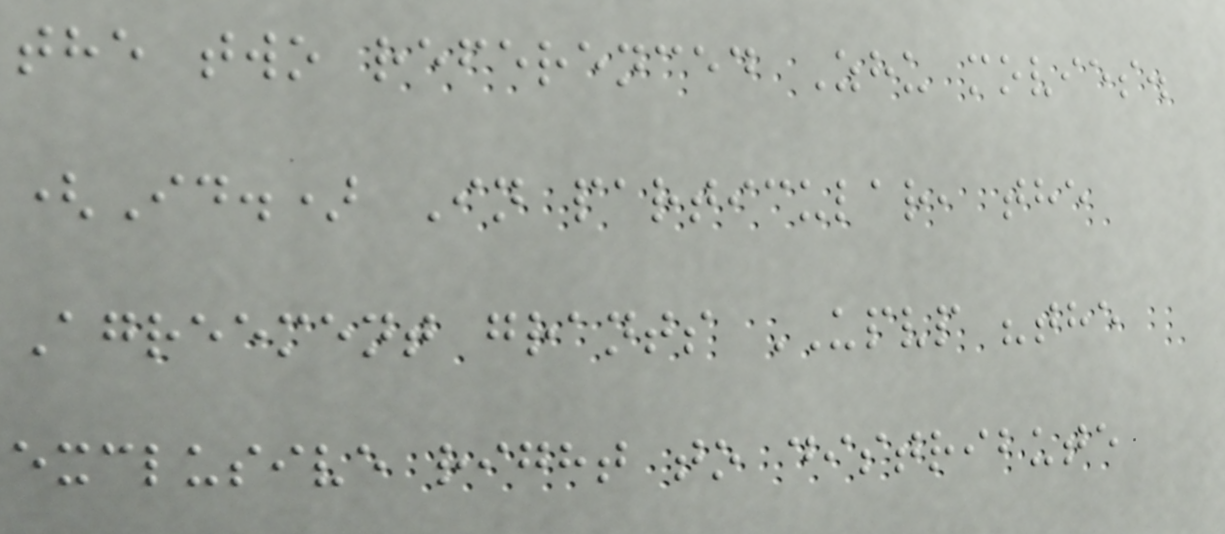the two referenced Zhu movies.
(Id.) In particular, the
Agreement grants UPVP "the
exclusive right to distribute
